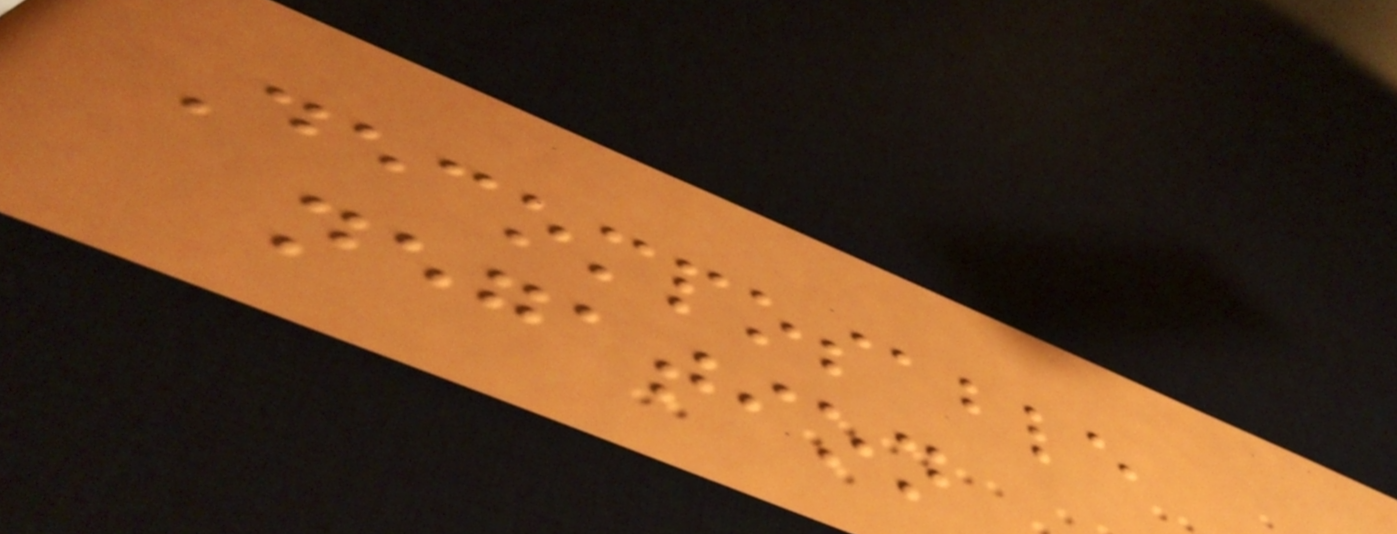Decomposable
negation
